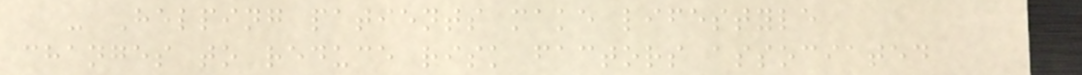- Helping patients make lifestyle
changes to reduce risk factors associated
